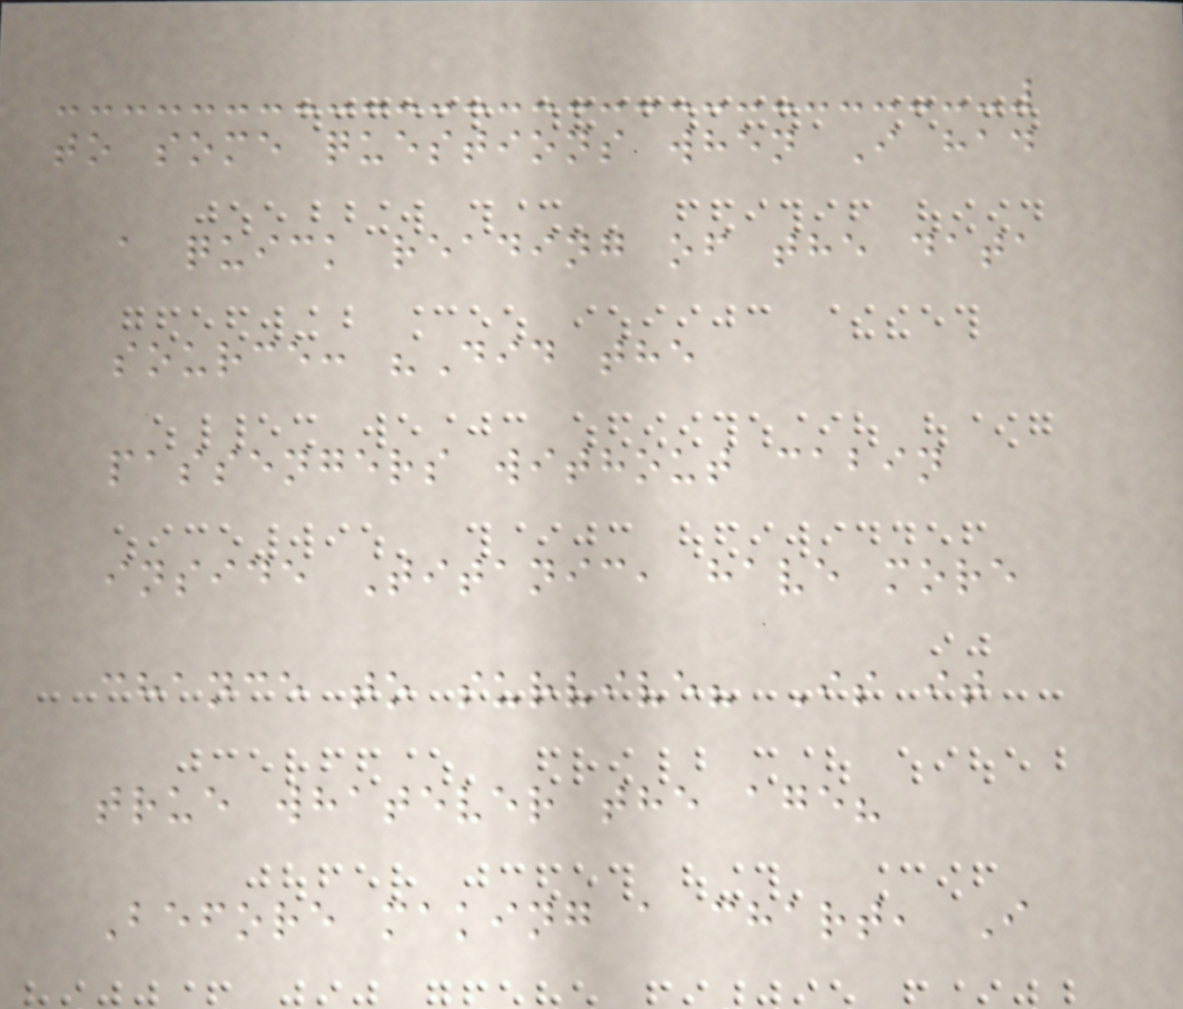to some questions when I had
a quick reading of the data
source: "Did the
passengers without cabin
inside Titanic, have more
chance to survive? Is it
true whatever the age?
Before making a chart, I
